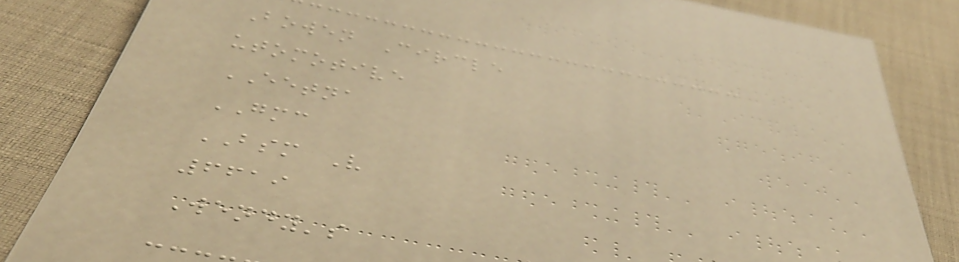Bowen Circle
utomotive
EETNA
GMC
BSM V
6619
Wendy's
